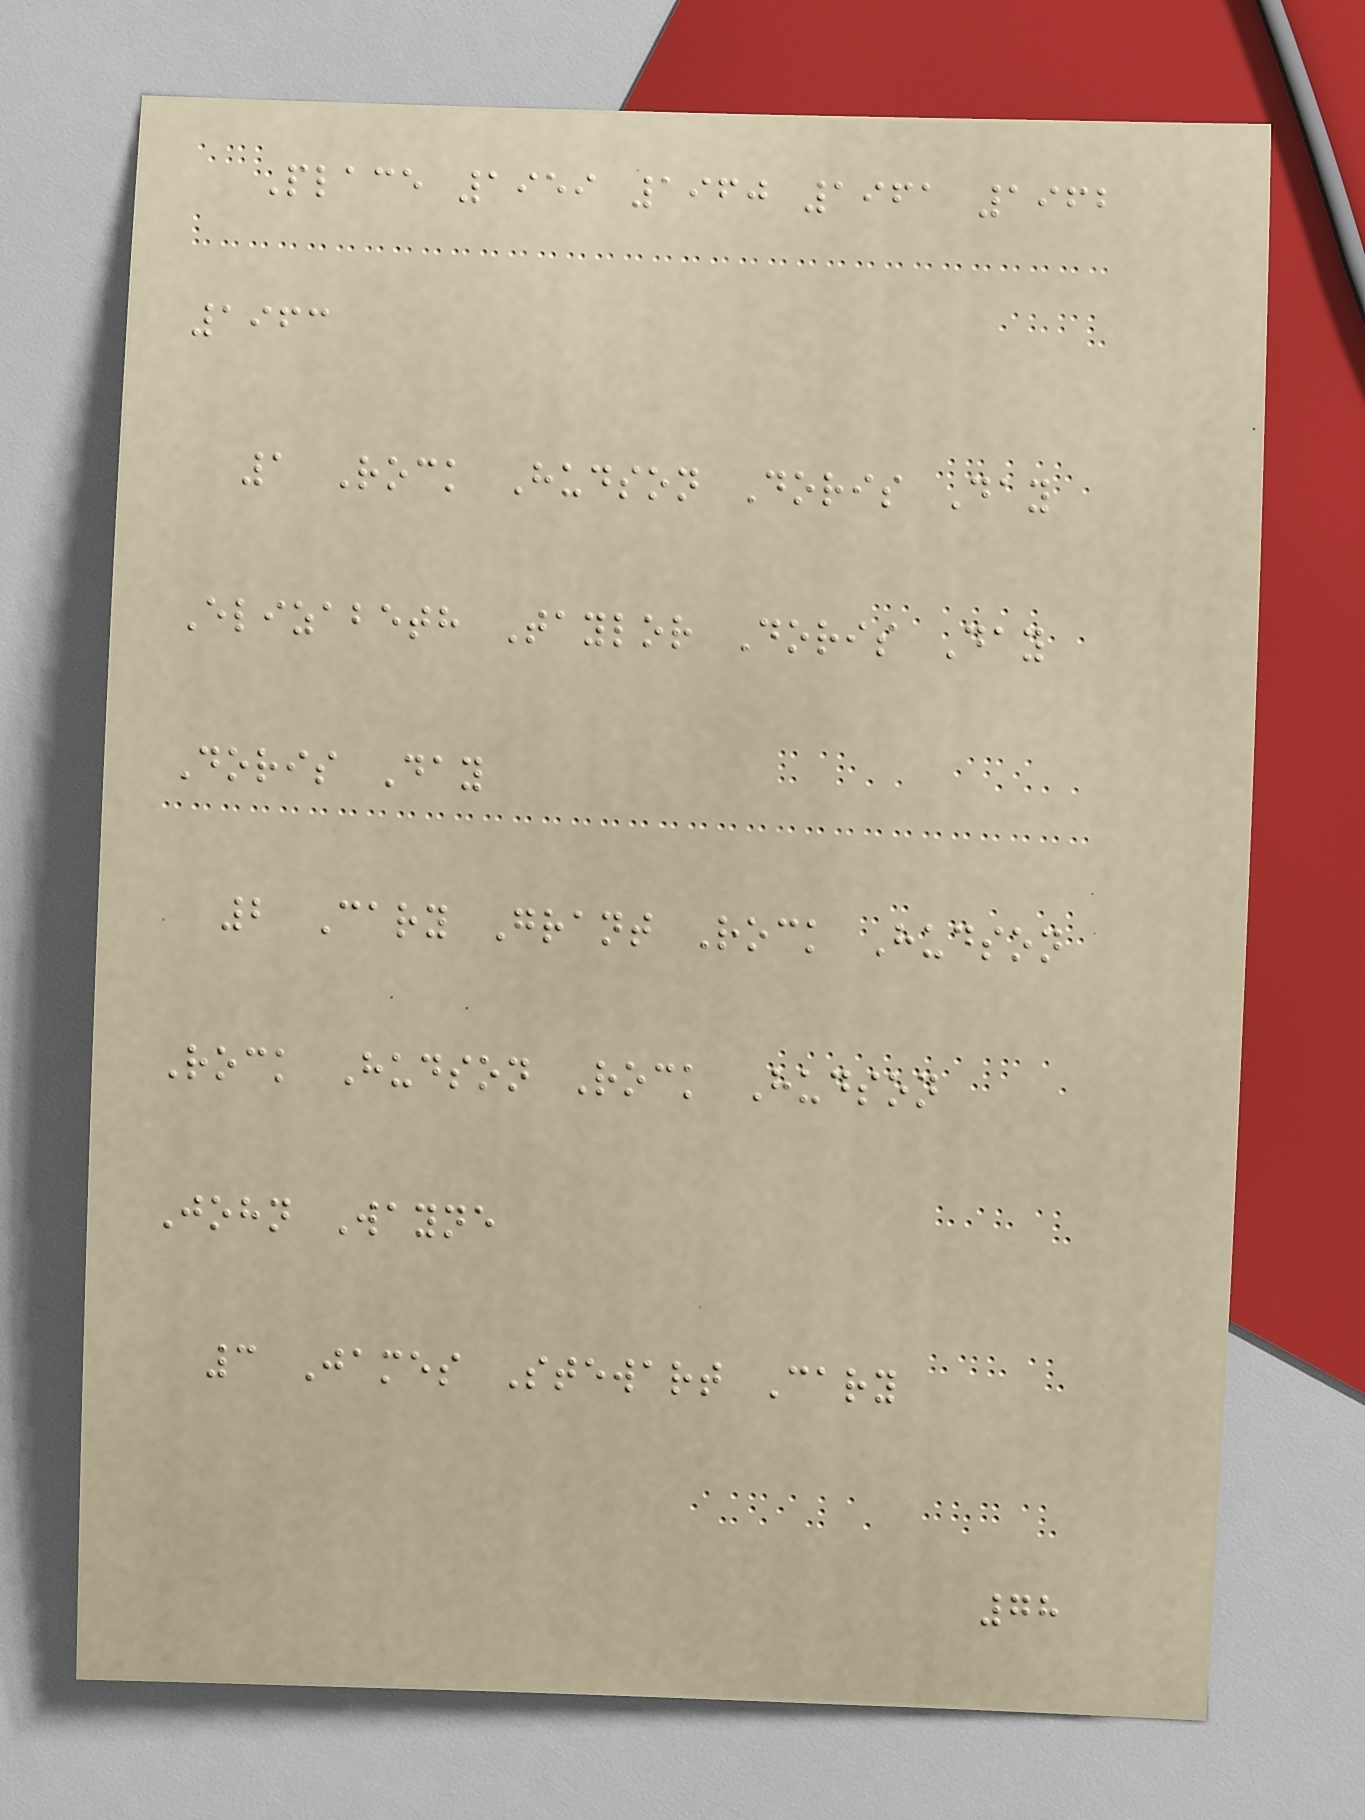Place 1959 1960 1961 1962
1963
1 Rock Hudson Doris Day
Elizabeth Taylor Doris Day
Doris Day
2 Cary Grant Rock Hudson
Rock Hudson Rock Hudson
John Wayne
3 James Stewart Cary
78
